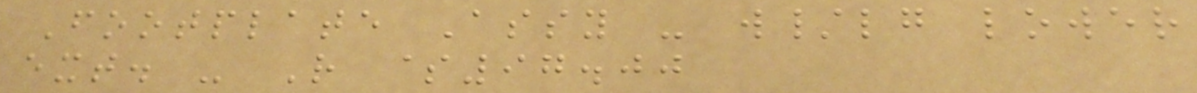Footplate Assy - w/lg lower
ext. - R $97.00
